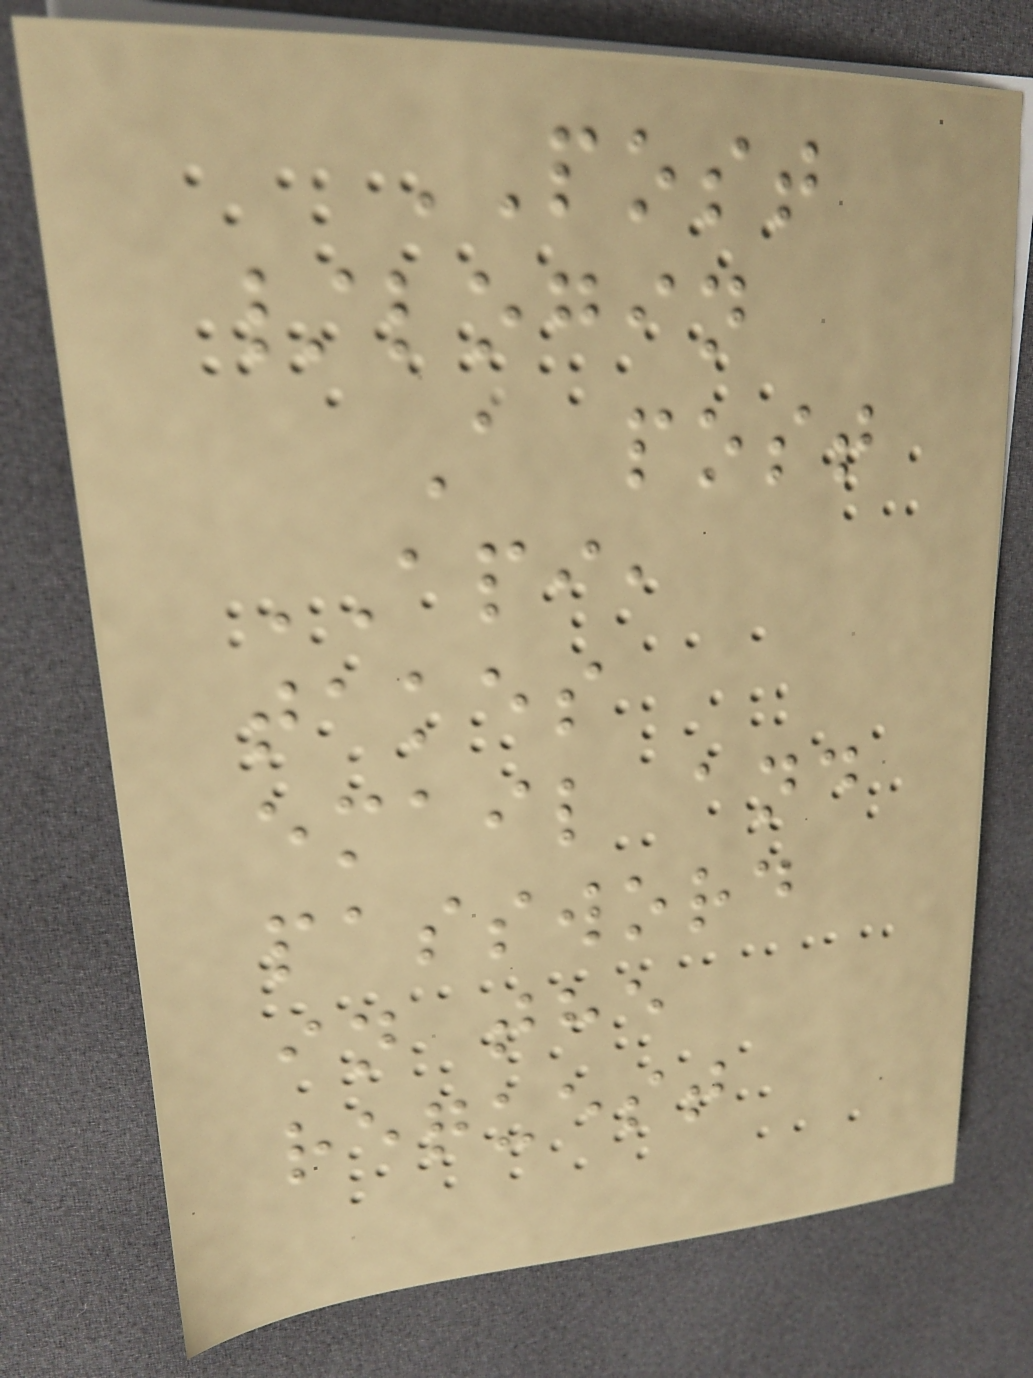POST
/login
A post
API,
takes
email and
password
in the
request
